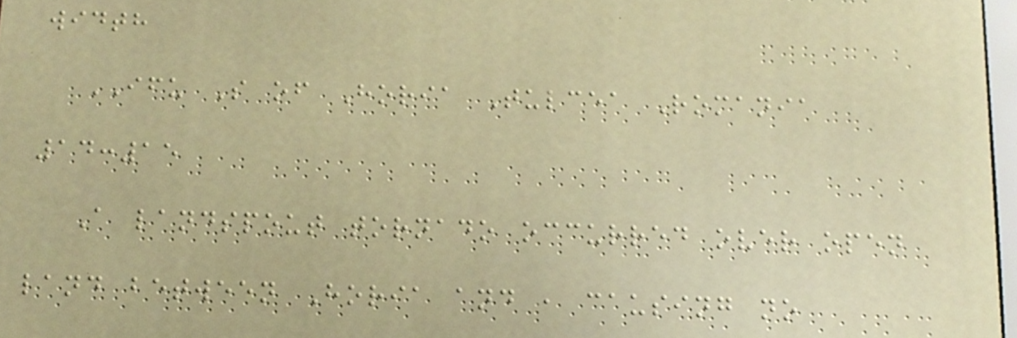width
IFU S of Horia Tulcea Romania
14:15
A landspout tornado occurred over open
land between Horia and , causing no
